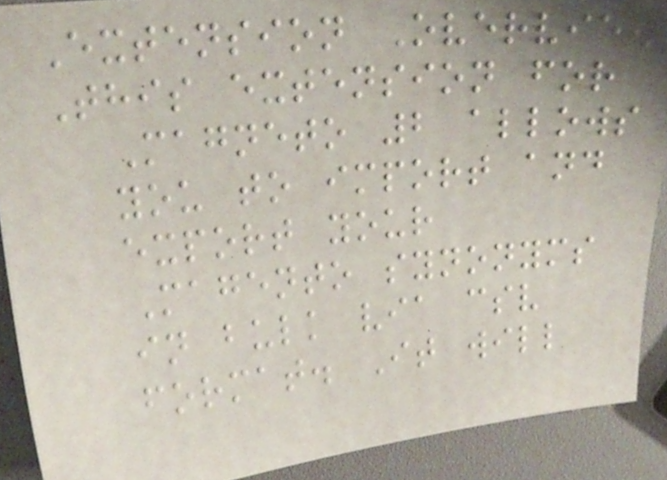Extension Overview
This extension for
Magneto 2 allows
you to import and
export your
Magento synonyms
in bulk via csv
format. It will
